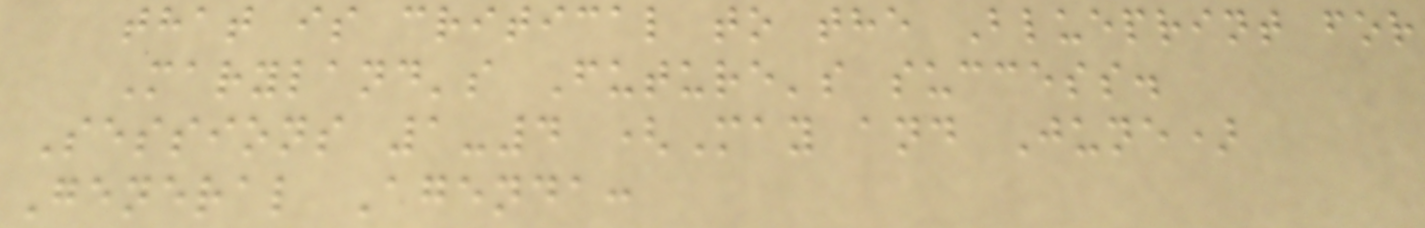that is critical to the Blueprint for
Maryland's Future's success.
Sessions 1-4 (May and June)
General Agenda:
